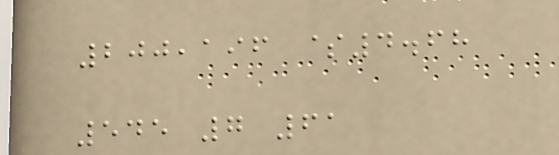200,196 $4.68
545 7 61
